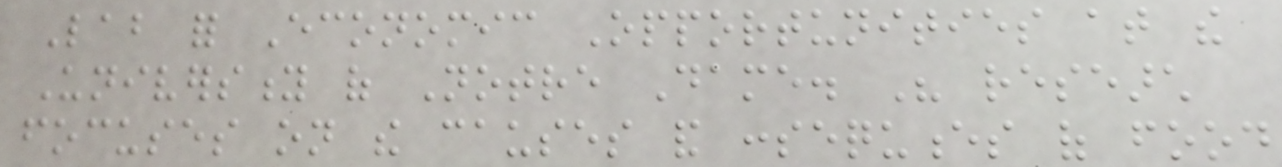Lab for Economic Opportunities at the
University of Notre Dame. His research
focuses on the causes and consequences of food
